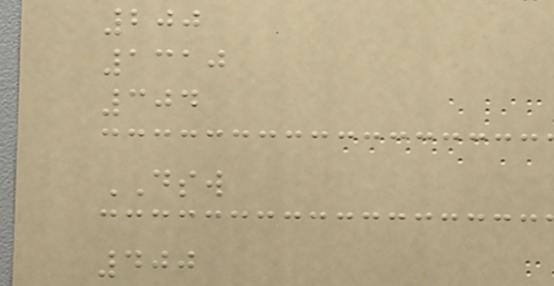200
1310
304
DSW
400
